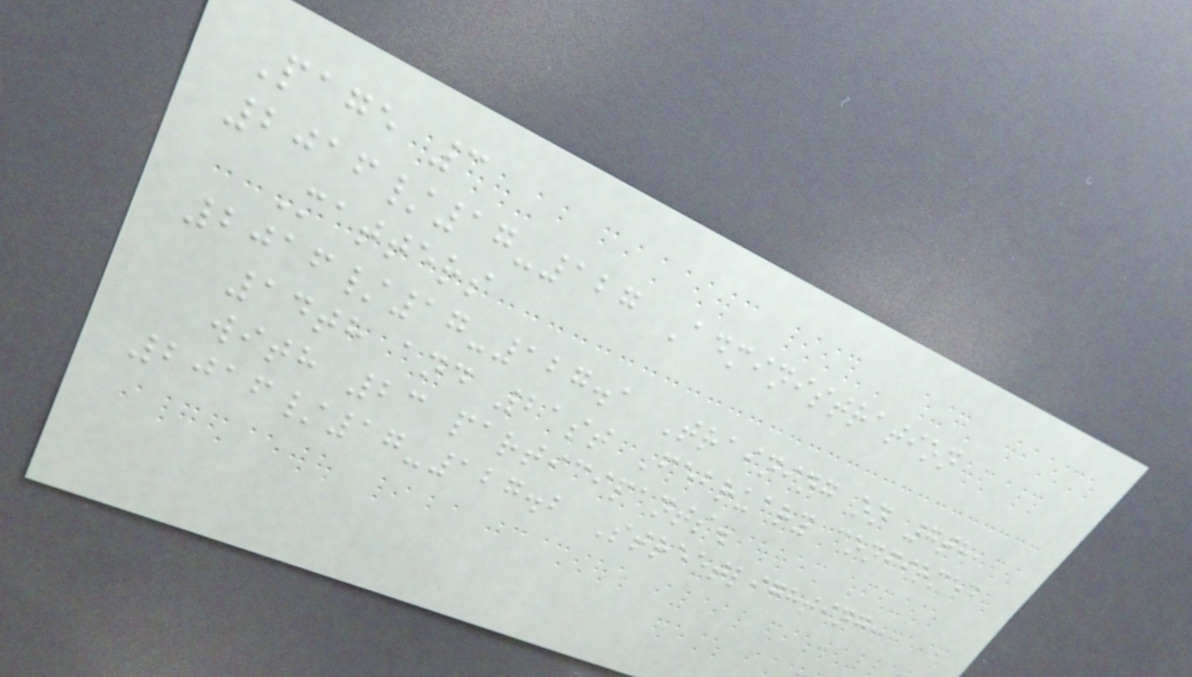Page 3
2016/17-127 Administration
Matters
2016/17-127.1 Training on 7th,
14th and 21st February confirmed
with 23 participants.
2016/17-127.2 Streetlighting,
